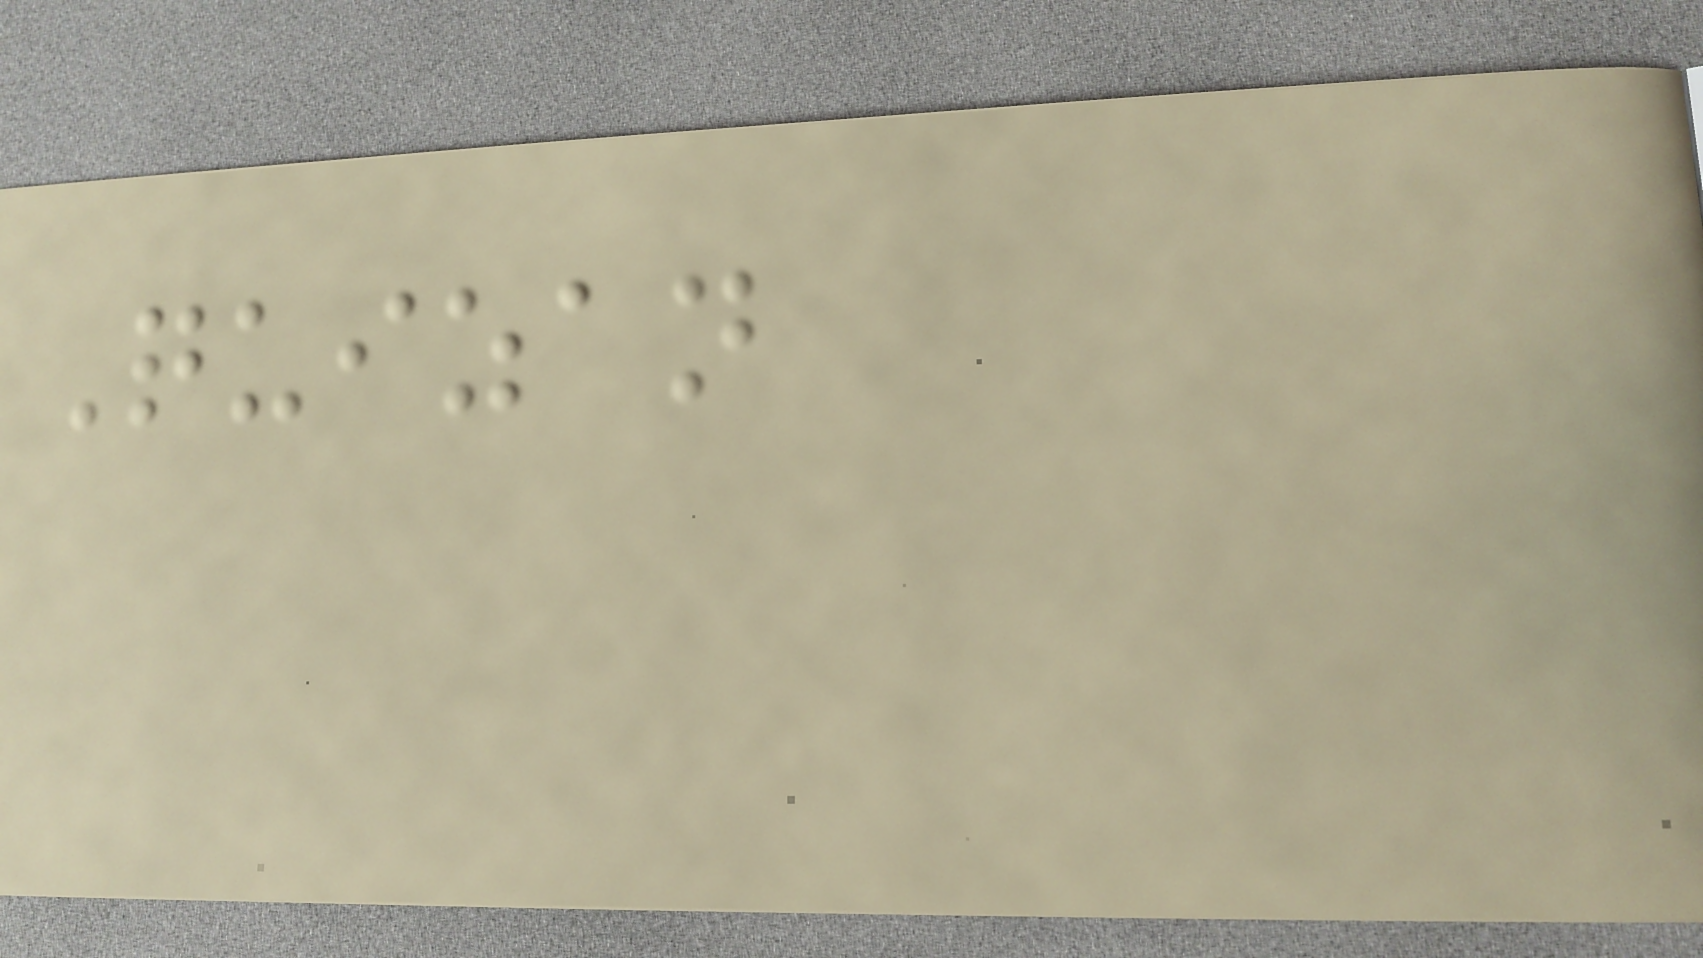Quizan
